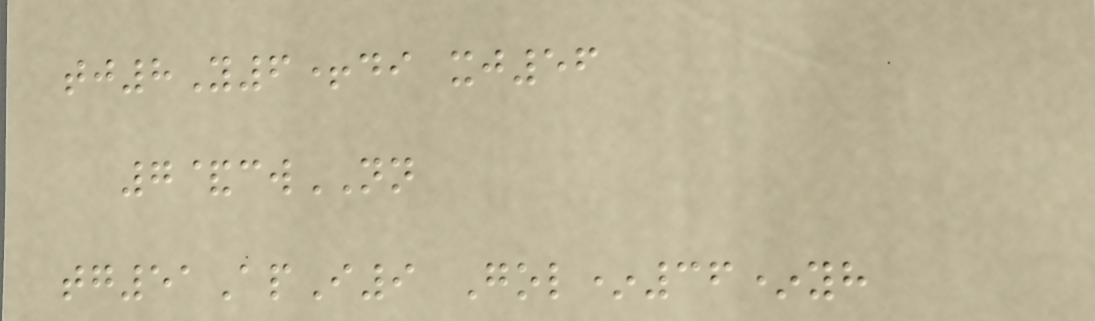tj8Y6+di xj56
7&cwNN
tg51ApI9 Gol*36*yh
